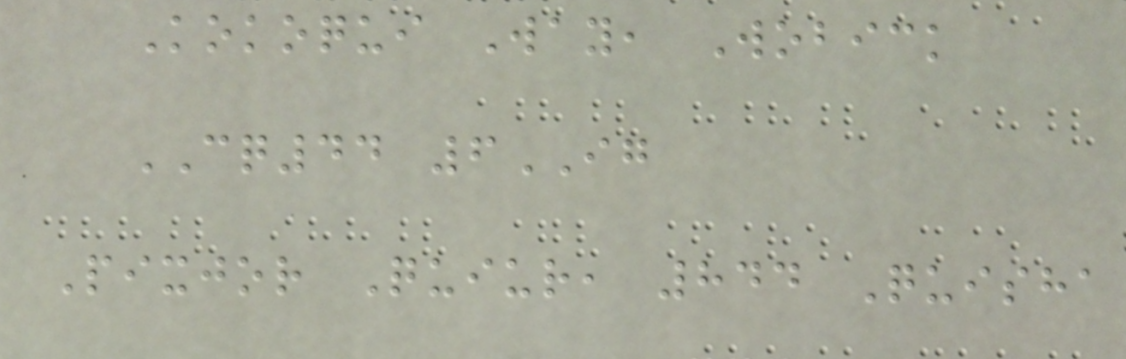Kokoqui Way, Wobick
CQ44 6IG
Pixjor Quiur, 844 Quisha
